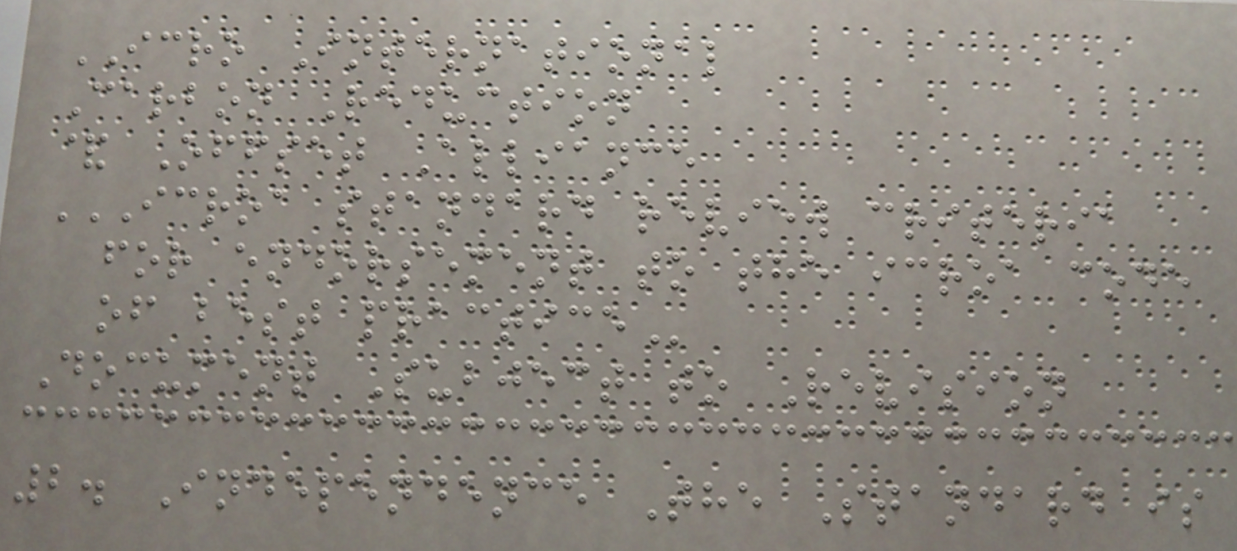ICRO International
Carbon Reduction
& Offset Alliance
ICROA STANDARD REVIEW CRITERIA
FOR ENDORSEMENT TO THE ICROA CODE
OF BEST PRACTICE
Document Subject to Revision
2. Independence The Standard is
